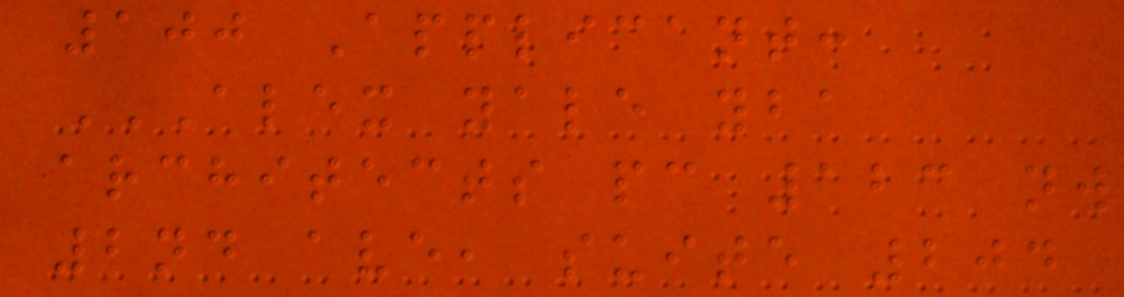100 Applicant:
ALEX YALE YBA
ARCHITECTS PC 123 NW
2ND AVE, SUITE 204
